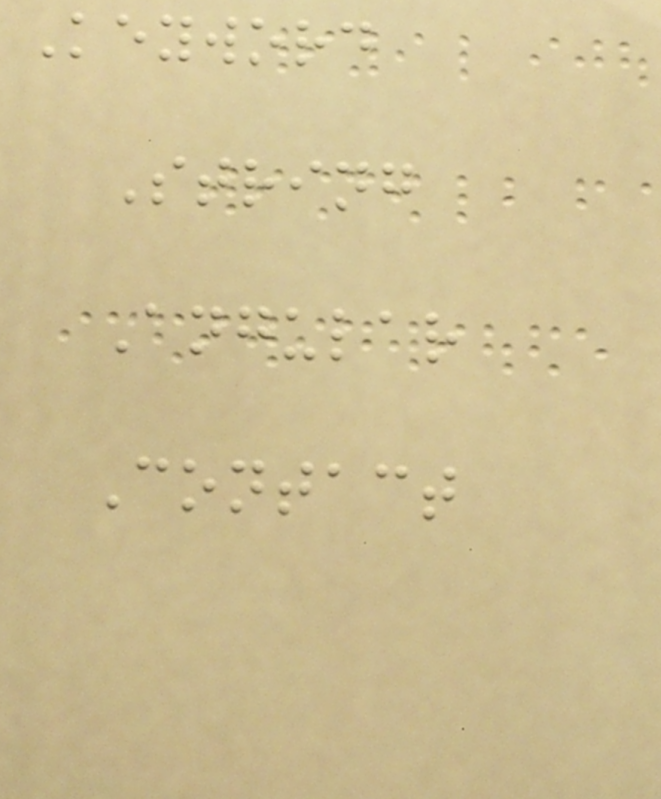Keyword
String
Angular
Contact
